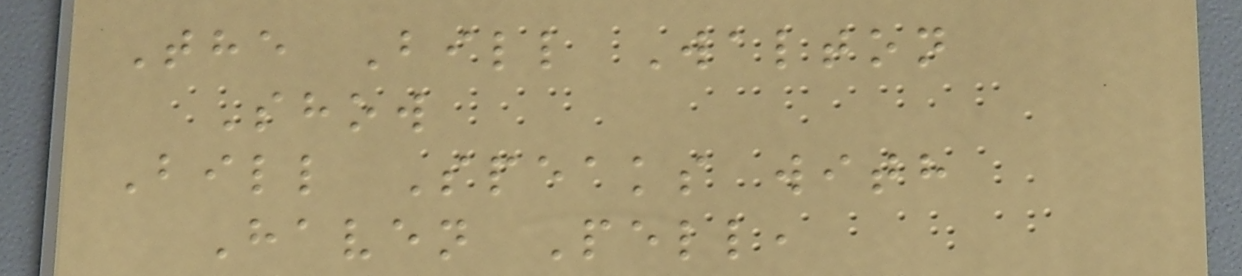The Bill Walton
Show
Bill Speaks with
Haven Pell,
